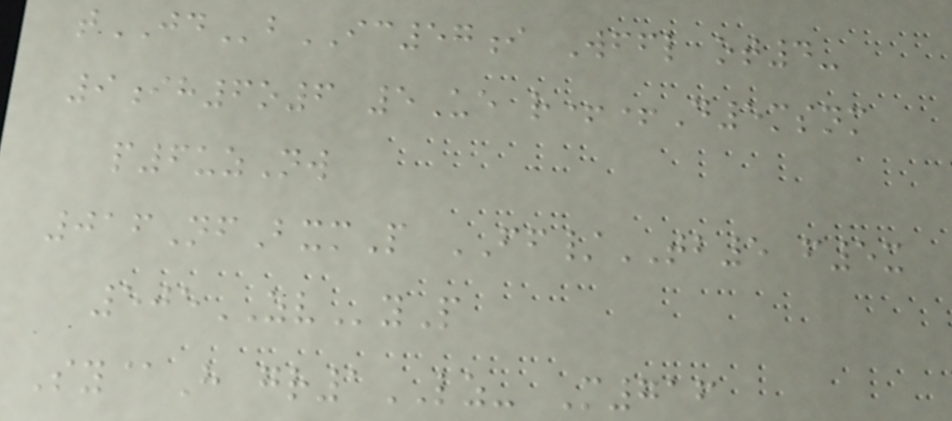tJDbIC57i Wffl ot4-
9ih6o6 5Ue r++D5msnm
p6uzNw
016NfBxmP FF/TB5 f5x
505ZVyP
Sy@H gr1LZ- M716
